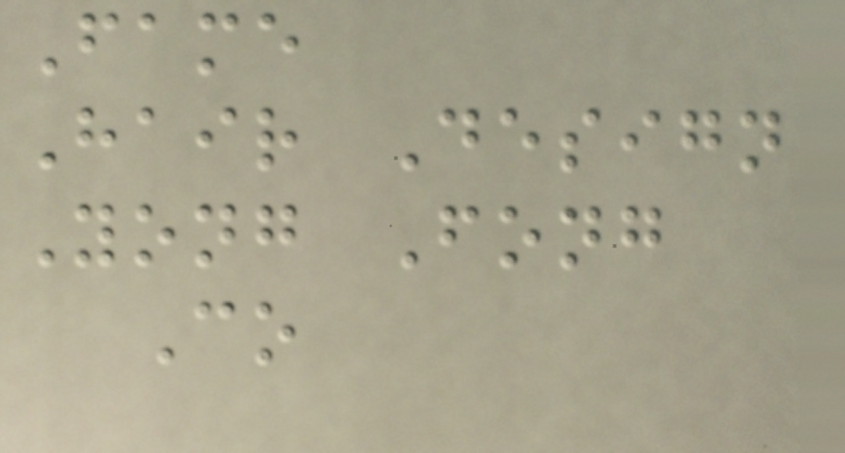Fame
Hair Design
Yong Fong
Co
